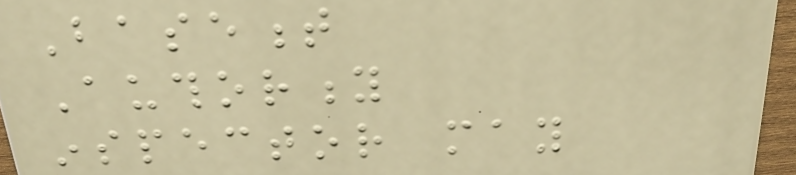Basement
Authority
inspector may
